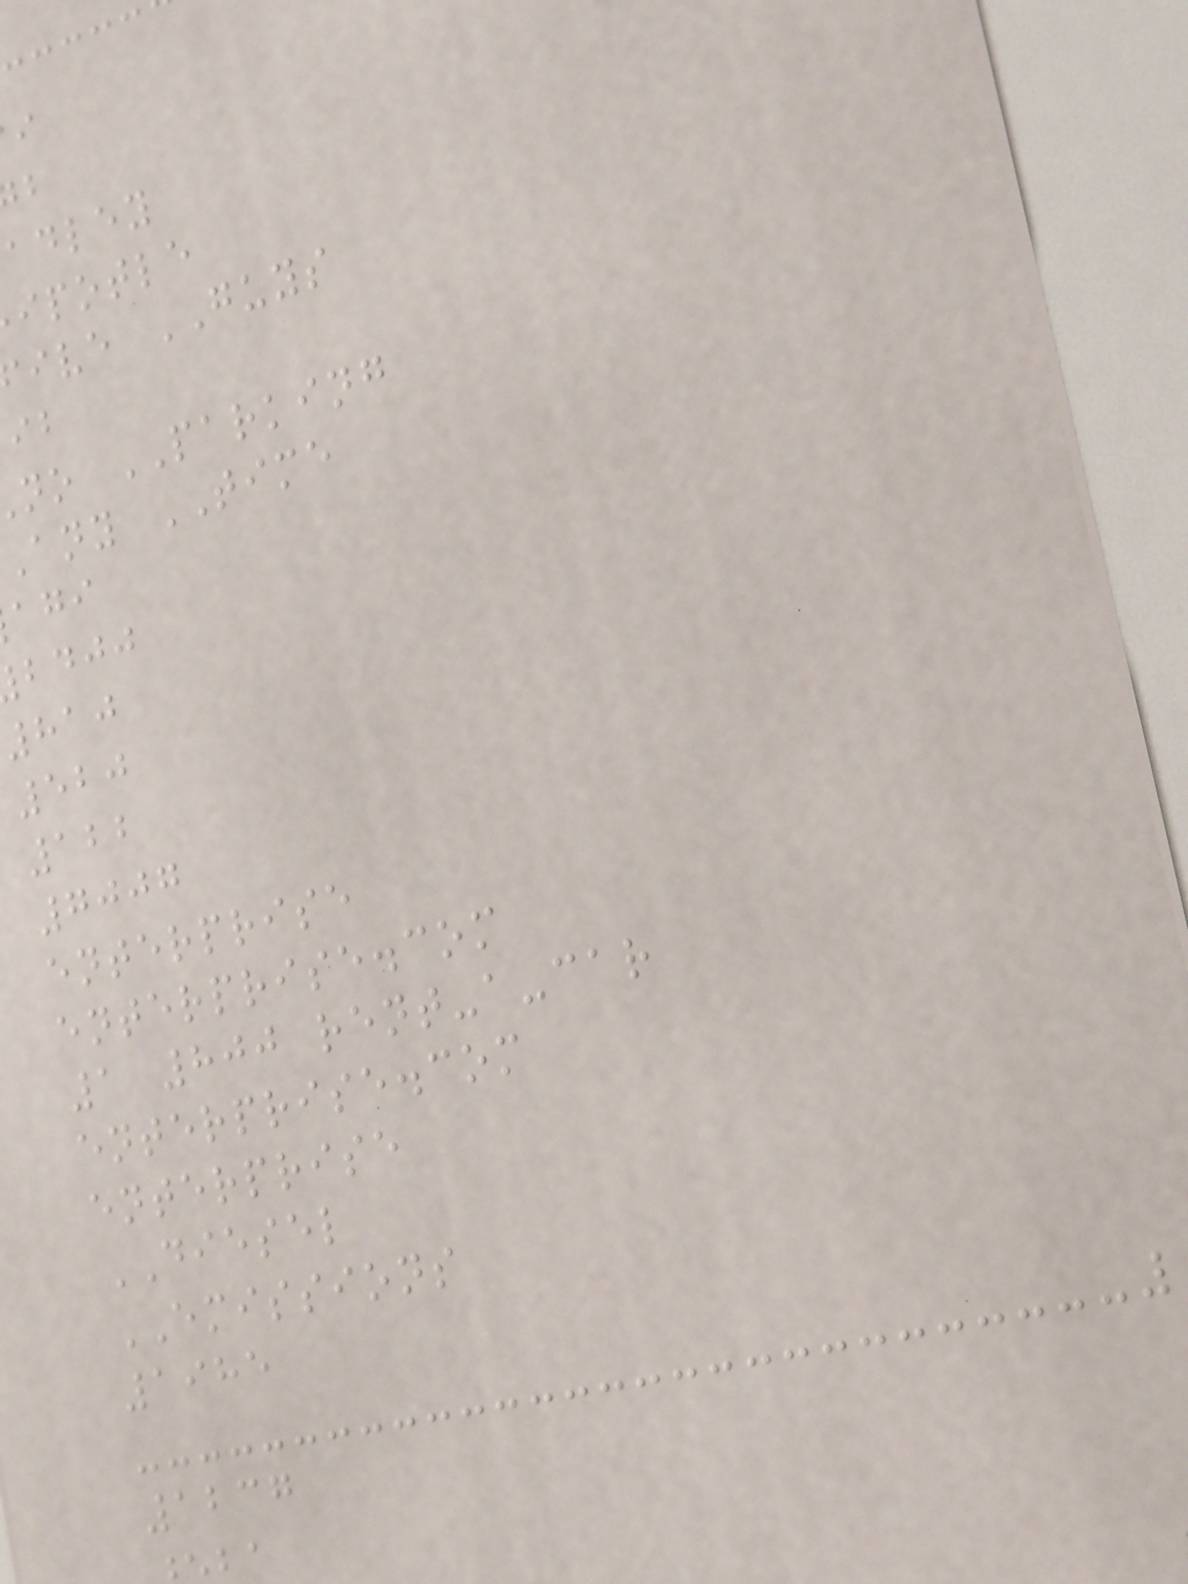adley
ipotle
ive GUYS
no PARKING
any TIME
bdjj
810
520
122
7007
enterprise
enterprise.com
1 800 rent-a-car
enterprise.com
enterprise
DIESEL
EMISSIONS
1985
1237
